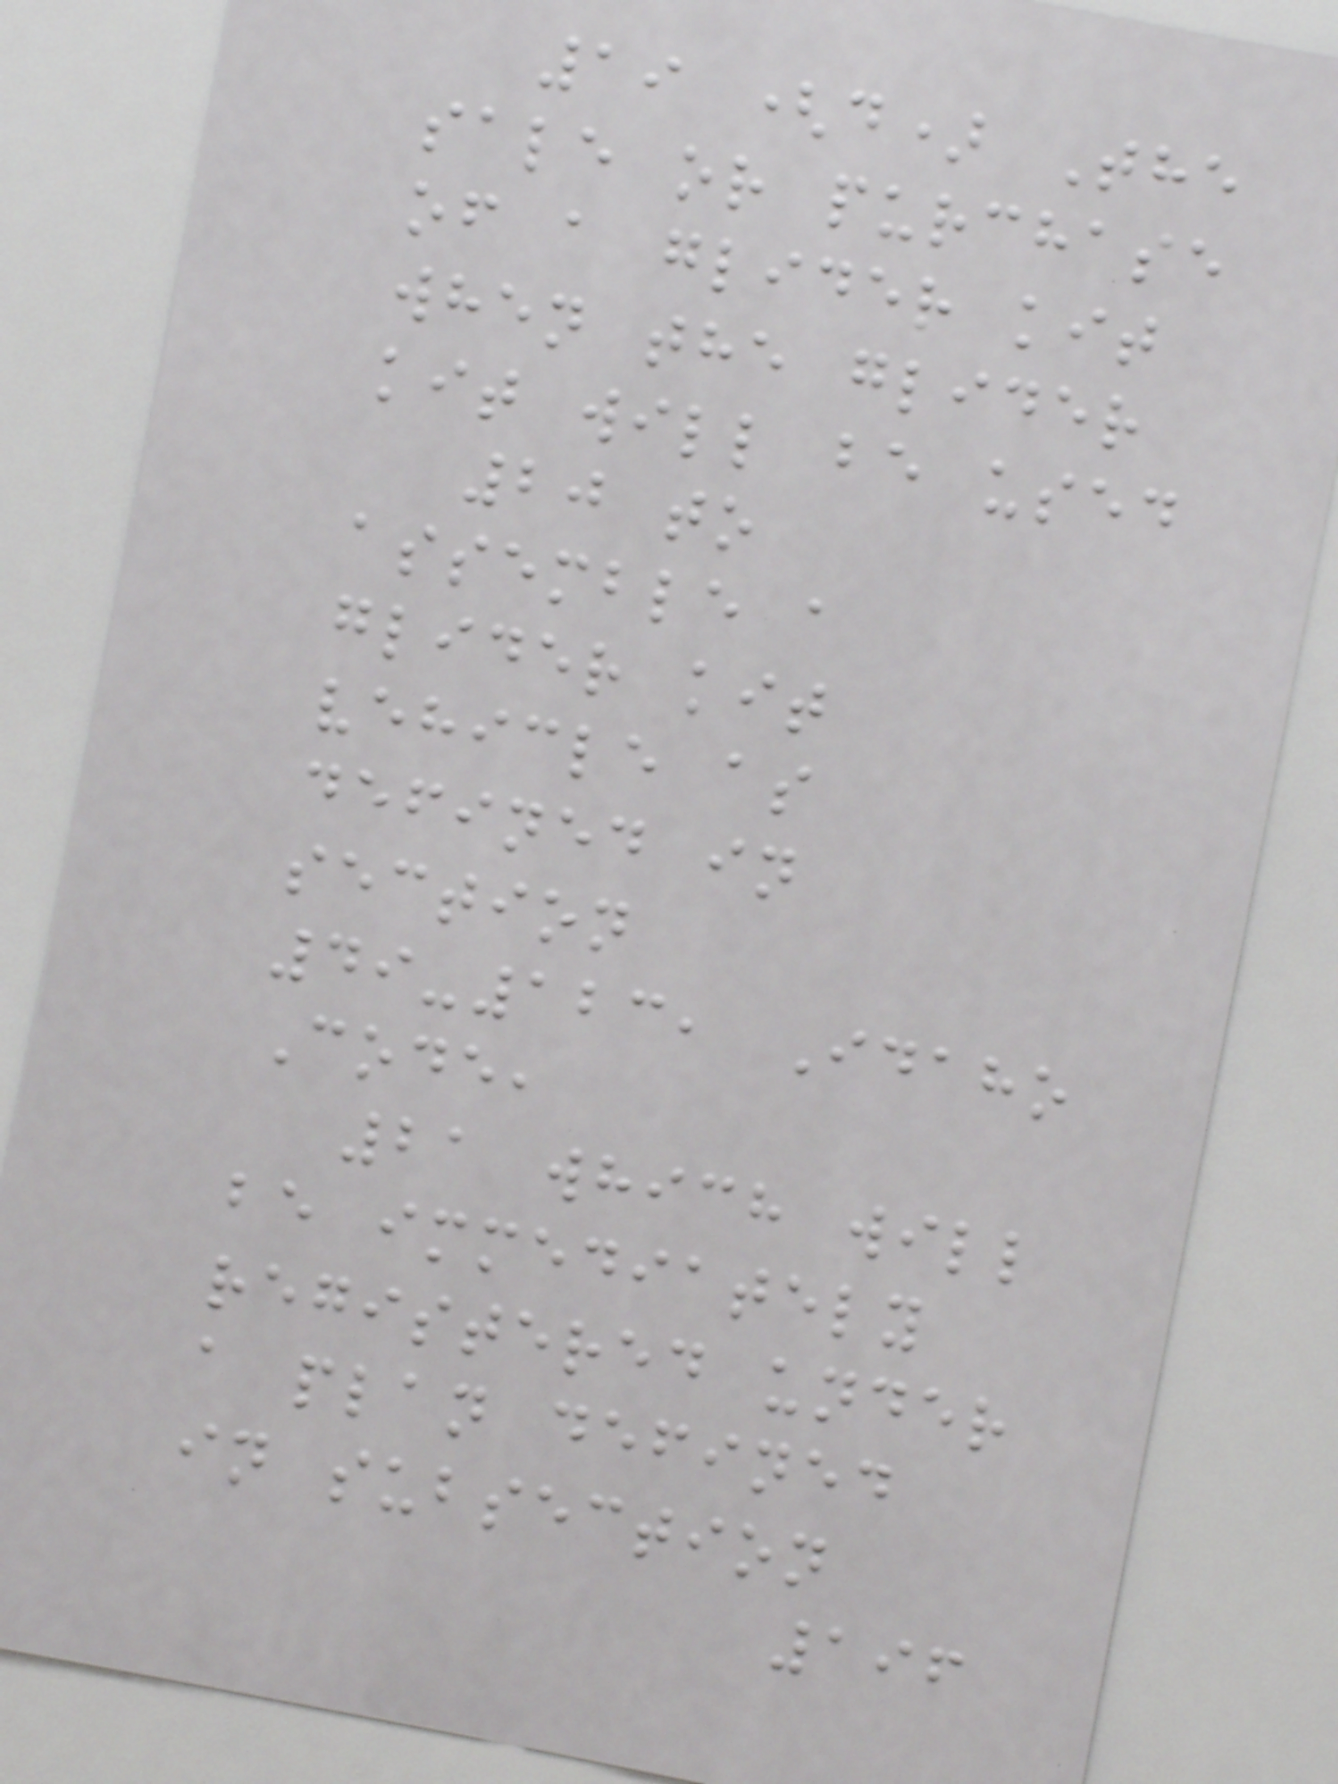19 (d) The
sale or purchase
of a glider kit
when the glider
kit will be used
20 to
assemble a
glider kit
vehicle as
defined in
section
49-123, Idaho
Code,
21 which will
be immediately
registered under
a plan defined
in subsection
196
